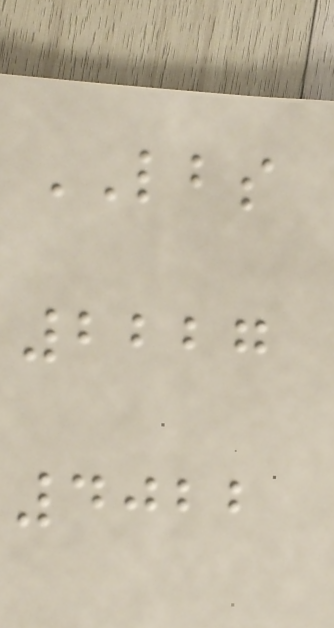LBS
2227
4022
